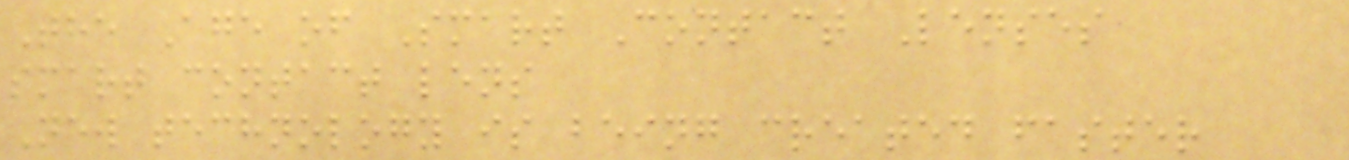The Age of Smart Contact Lenses
smart contact lens
New technology is being created faster
